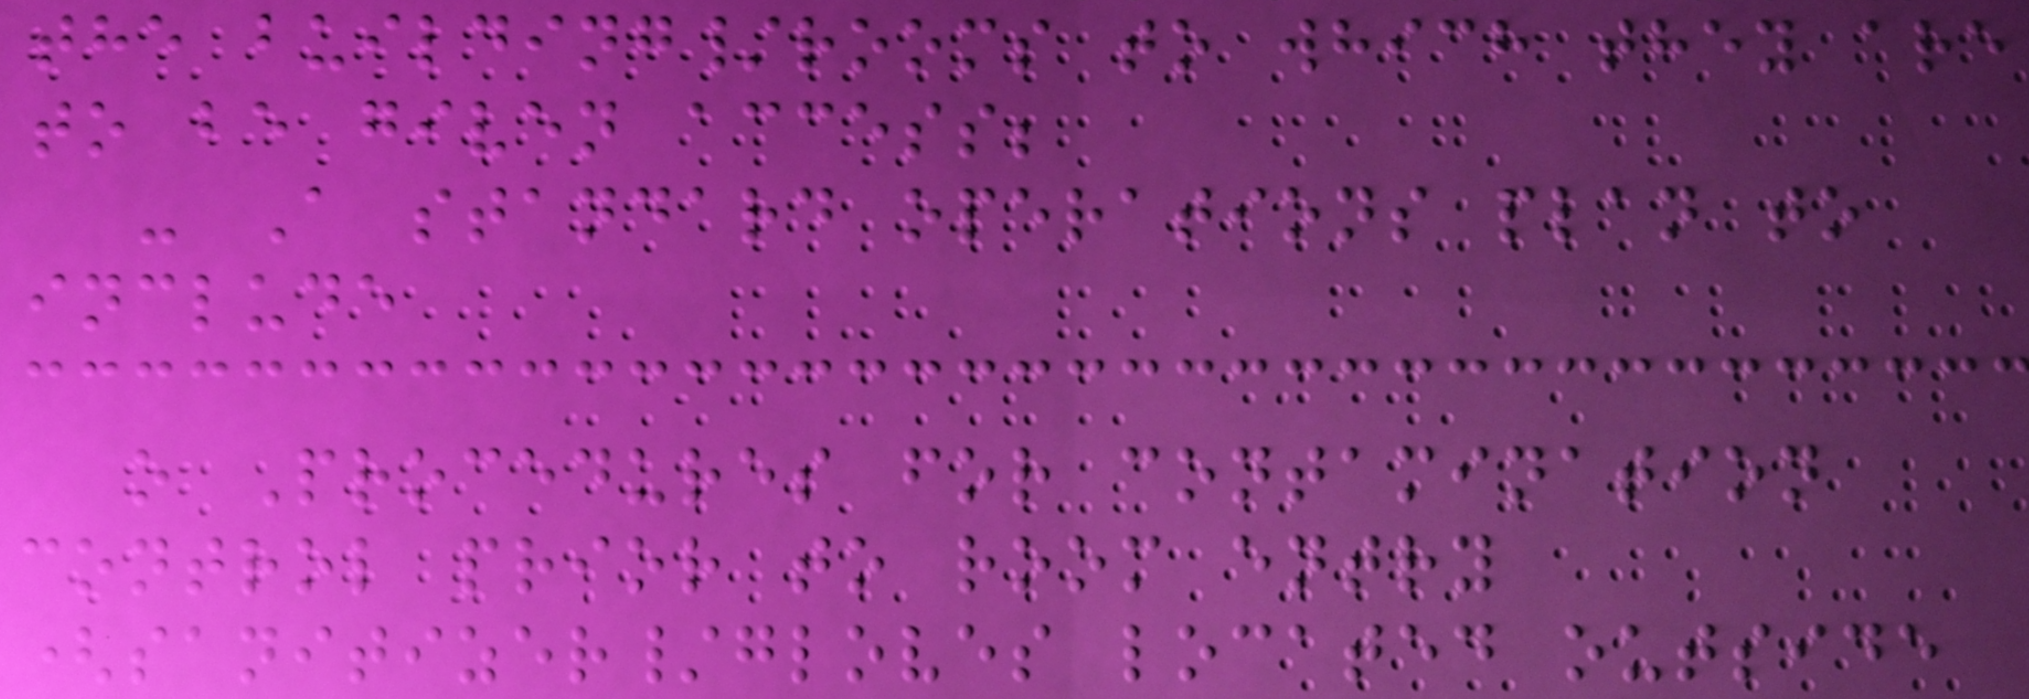the building/rooms to which they are
to be given access;
- A standard operations plan to
include
o Procedures for contamination
control prior to room entry
(sanitizer/gloves located outside
